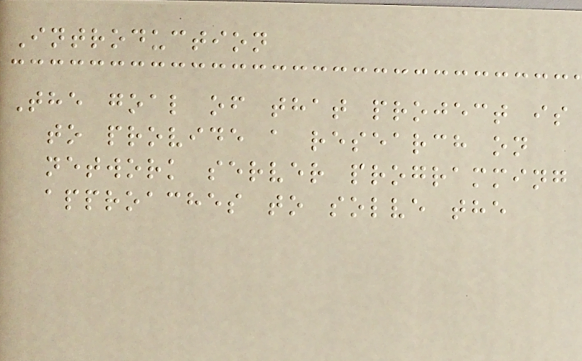Introduction
The goal of that project is
to provide a research on
network server programming
approaches to solve the
